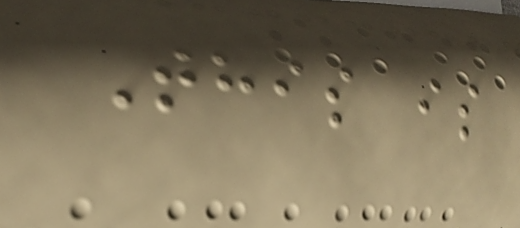This is
